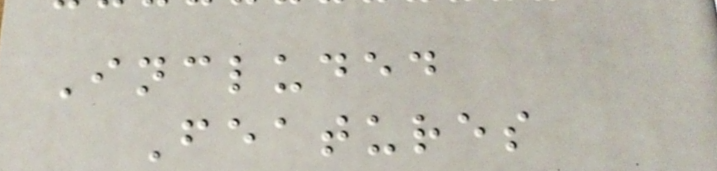Included
Features
